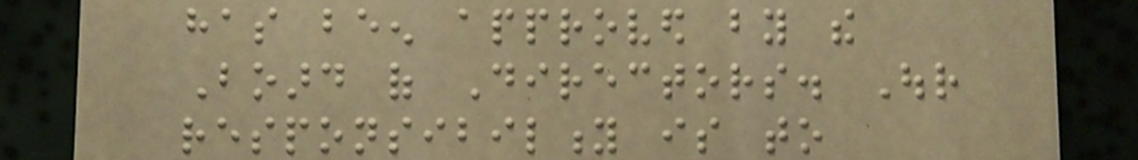has been approved by the
Board of Directors. Our
responsibility is to
